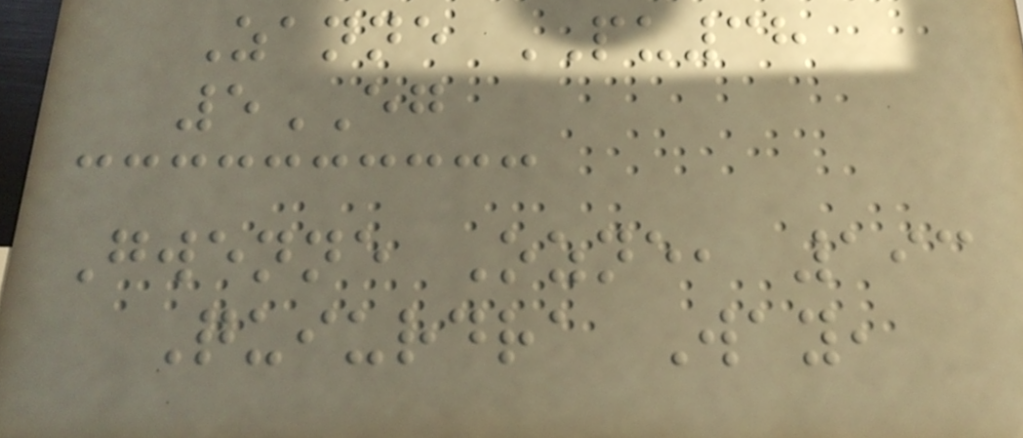Zanne PU38
5EG
Gwenne Ozne, 193
Quiurdra Way,
